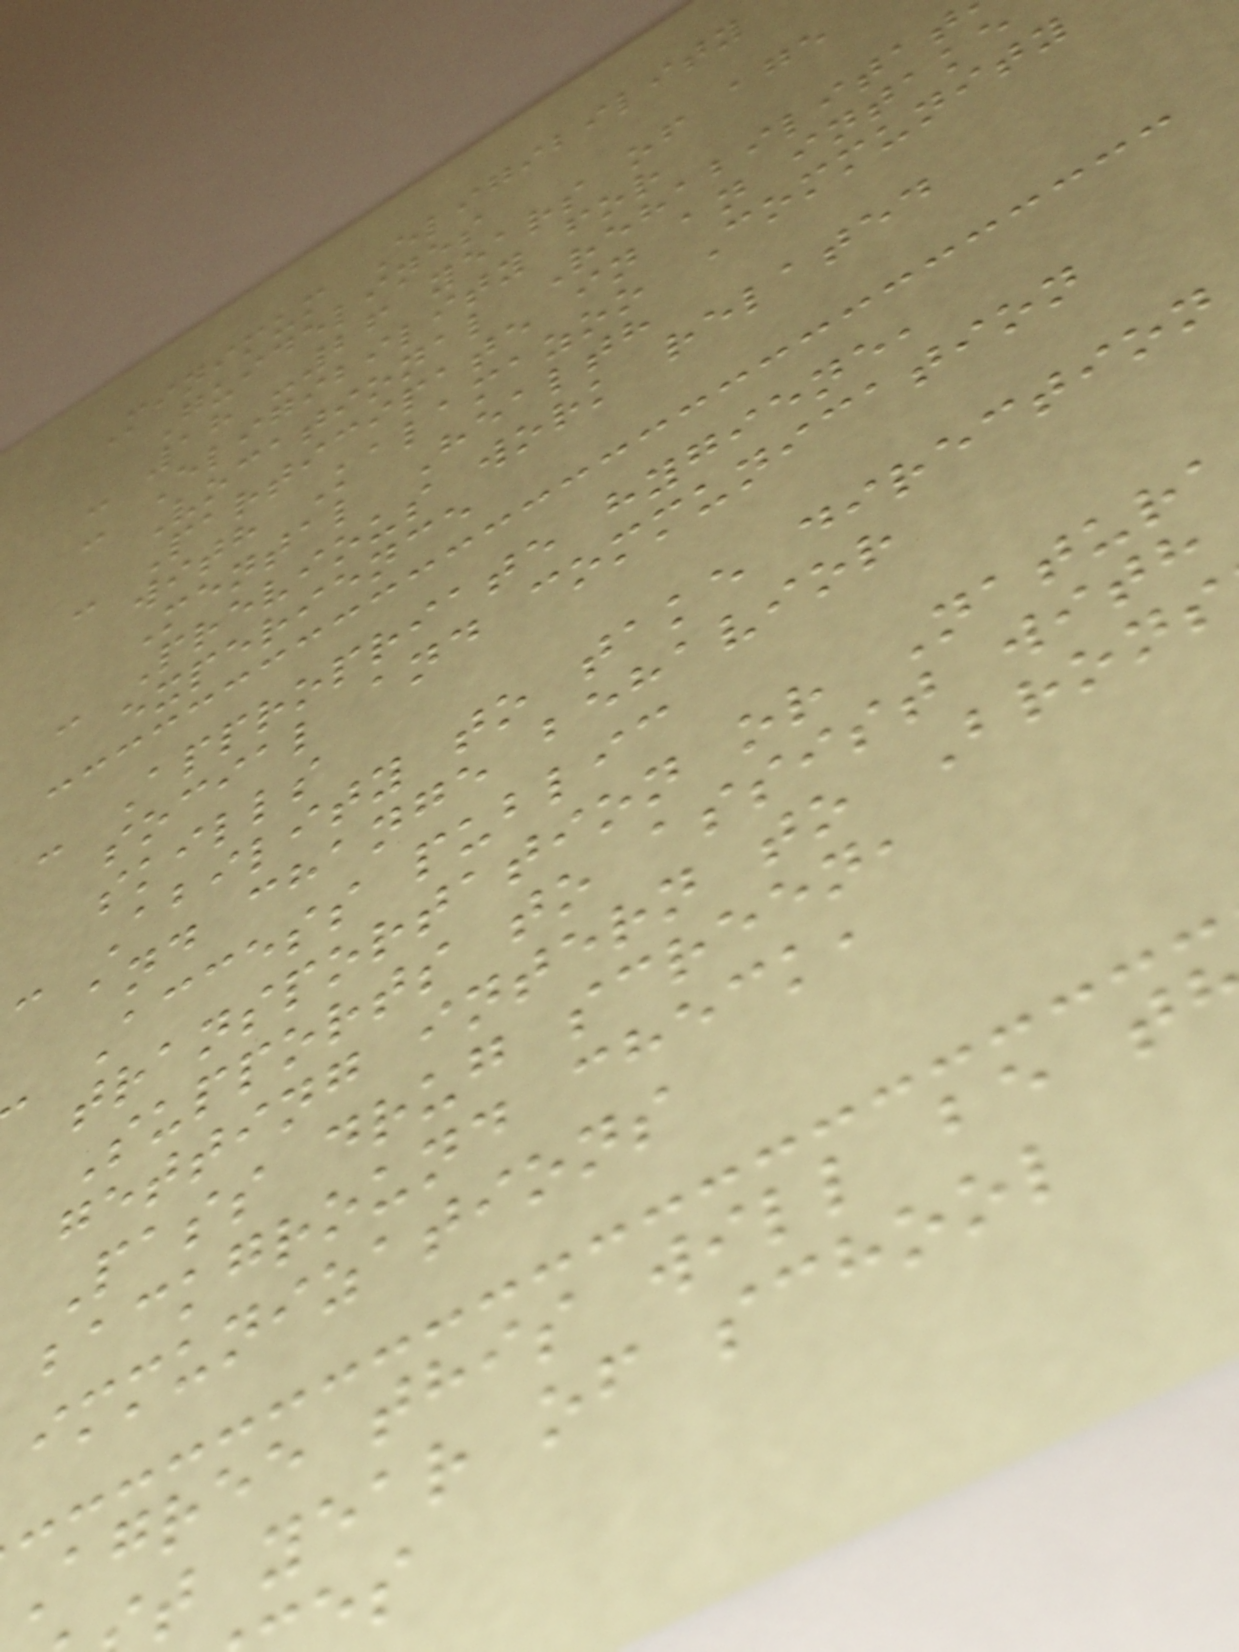Minimum Eligibility
Guidelines
- 18 -26 years of age
- Eligibility for
Vocational Rehabilitat
- Participate in an intake
with Kalamazoo Community
Mental Health
- Previous work related
experience
- Appropriate hygiene,
social and communication
skills
- Ability to take direction
and change behavior
Access public
transportation or Natura
Supports to assist with
getting intern to Brons
Pass drug screen,
background check,
immunizations
Agree this will be t
t year of school
